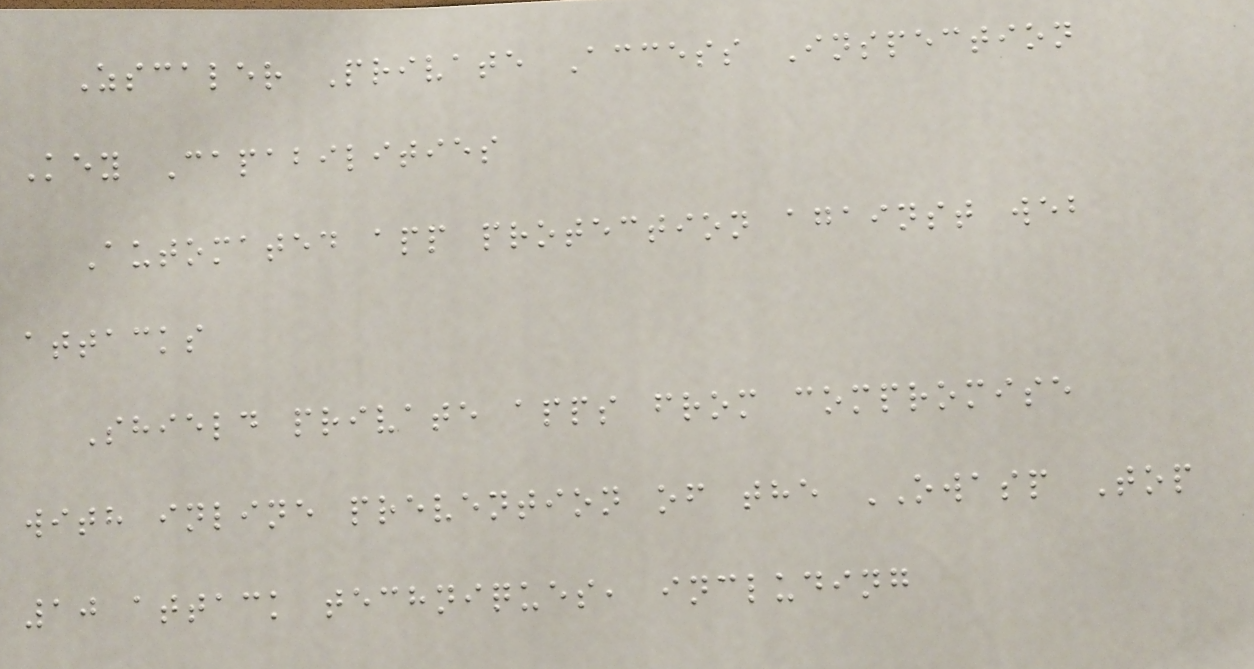Zscaler Private Access Inspection
Key Capabilities
Automated app protection against web
attacks
Shield private apps from compromise
with inline prevention of the OWASP Top
10 attack techniques, including
